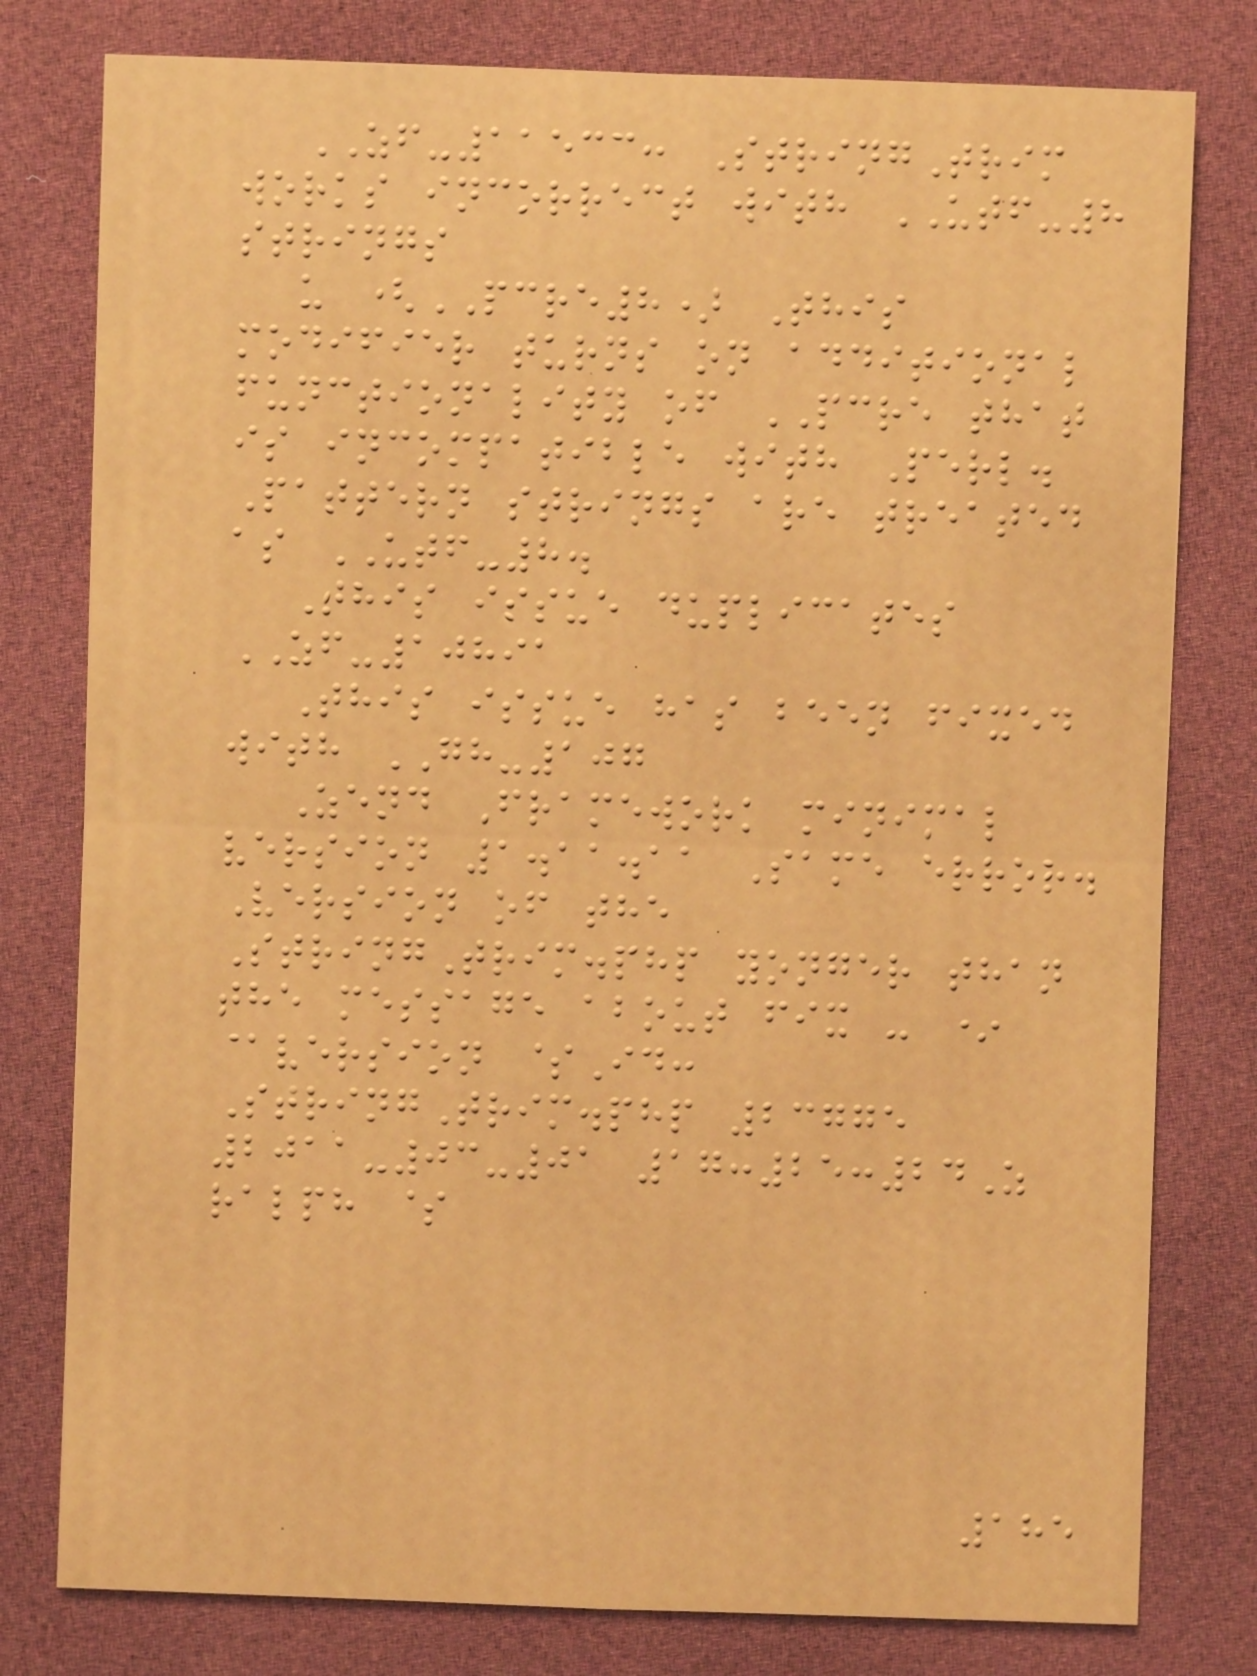ZF-11533: StringTrim
works incorrect with UTF-8
strings
u (PCRE8) This
modifier turns on additional
functionality of PCRE that
is incompatible with Perl.
Pattern strings are treated
as UTF-8.
This issue duplicates
ZF-10891
This issue has been fixed
with GH-107
Zend Framework minimal
version 1.11.11 Same error.
Version of the
StringTrim.php yonger than
the message about fix - *
@version $Id:
StringTrim.php 23775
2011-03-01 17:25:24Z
ralph $
185
